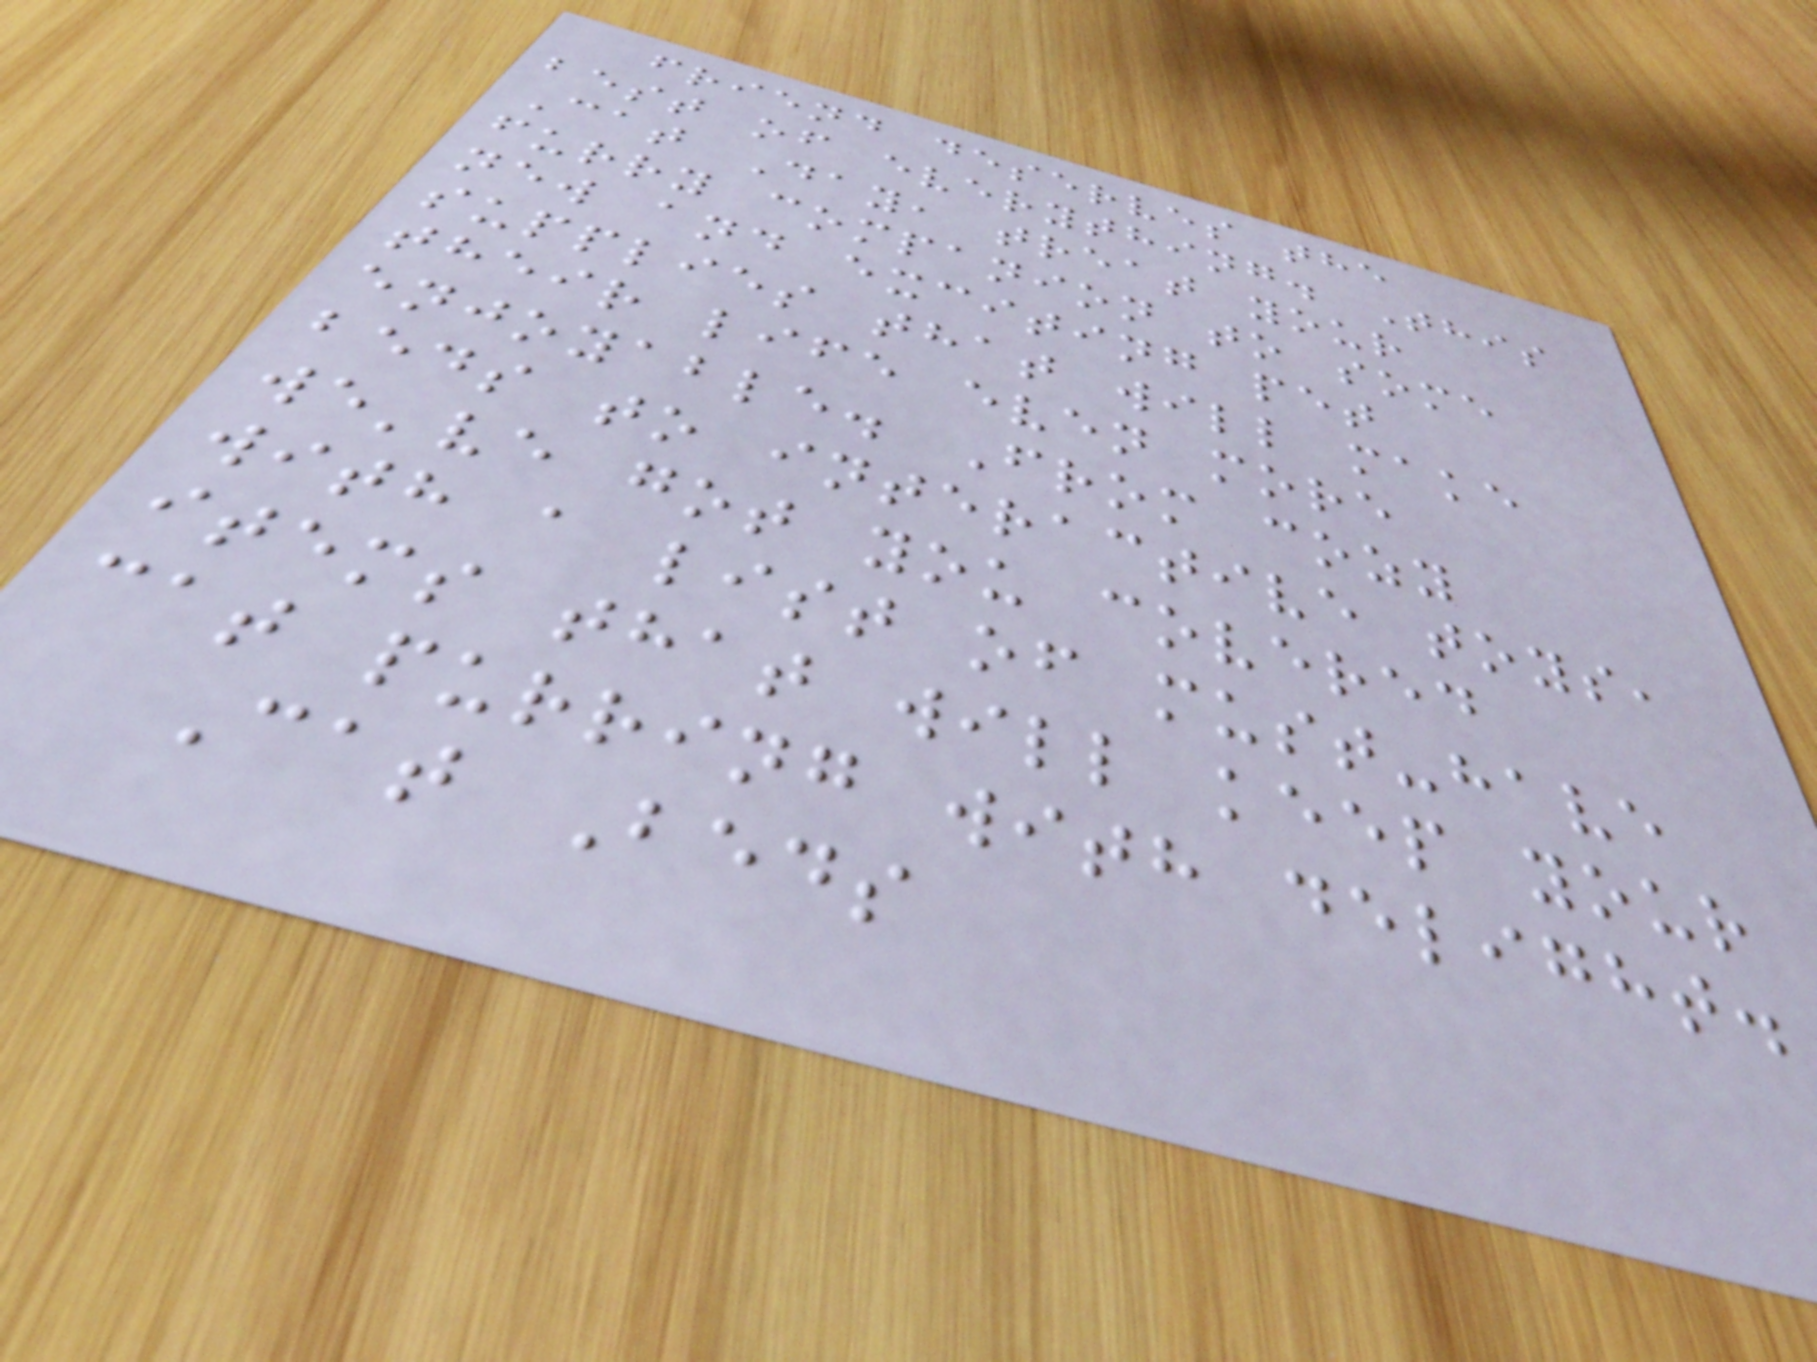friend deserves the
best of everything. This
Cat Day, treat your
furry companion to some
new and exciting pet
supplies that will make
their life even more
enjoyable. From cozy
beds to interactive toys,
we've got you covered
with a list of must-have
items that will keep your
cat purring with delight.
Cat Beds
